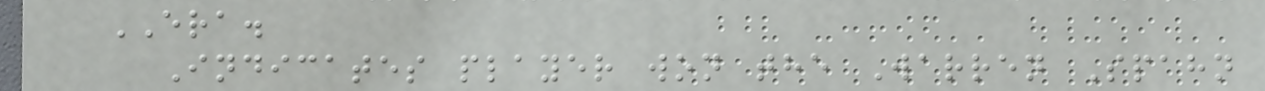ERA.
Indicates player won the Warren Spahn
